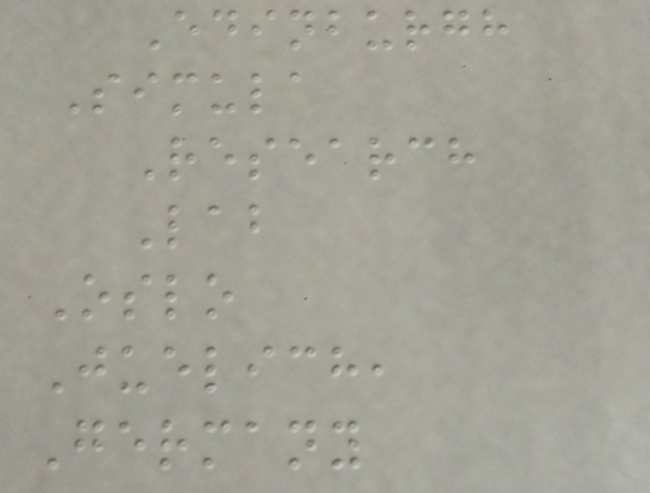Edinburgh
Simula
Research
Lab
Oslo
Juelich,
Germany
